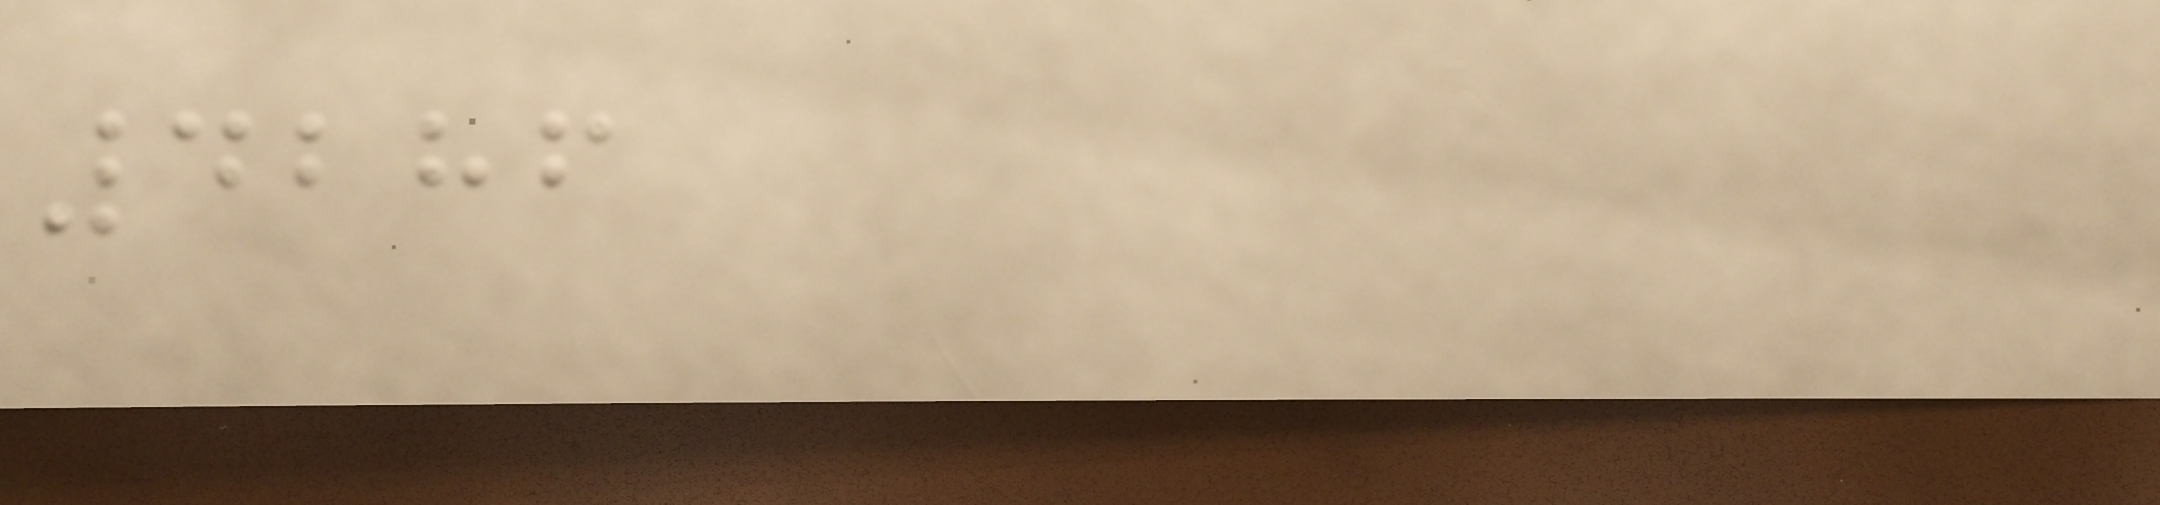4286
